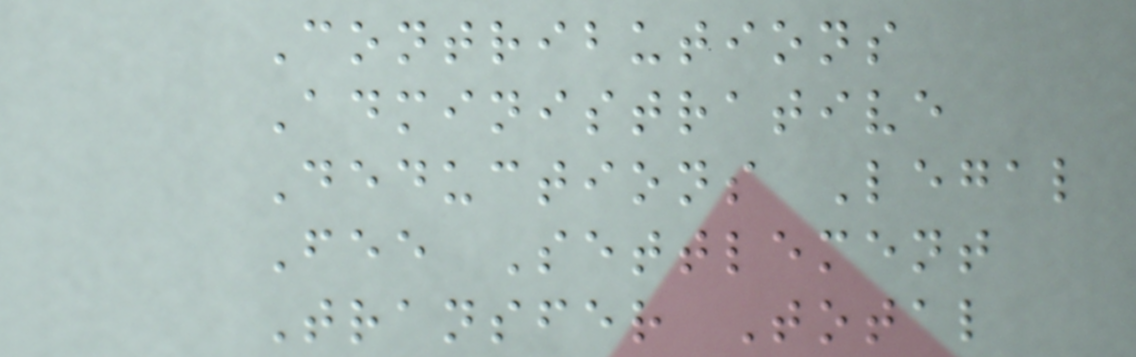Contributions
Administrative
Deductions Legal
Fee Settlement
Transfer Total
